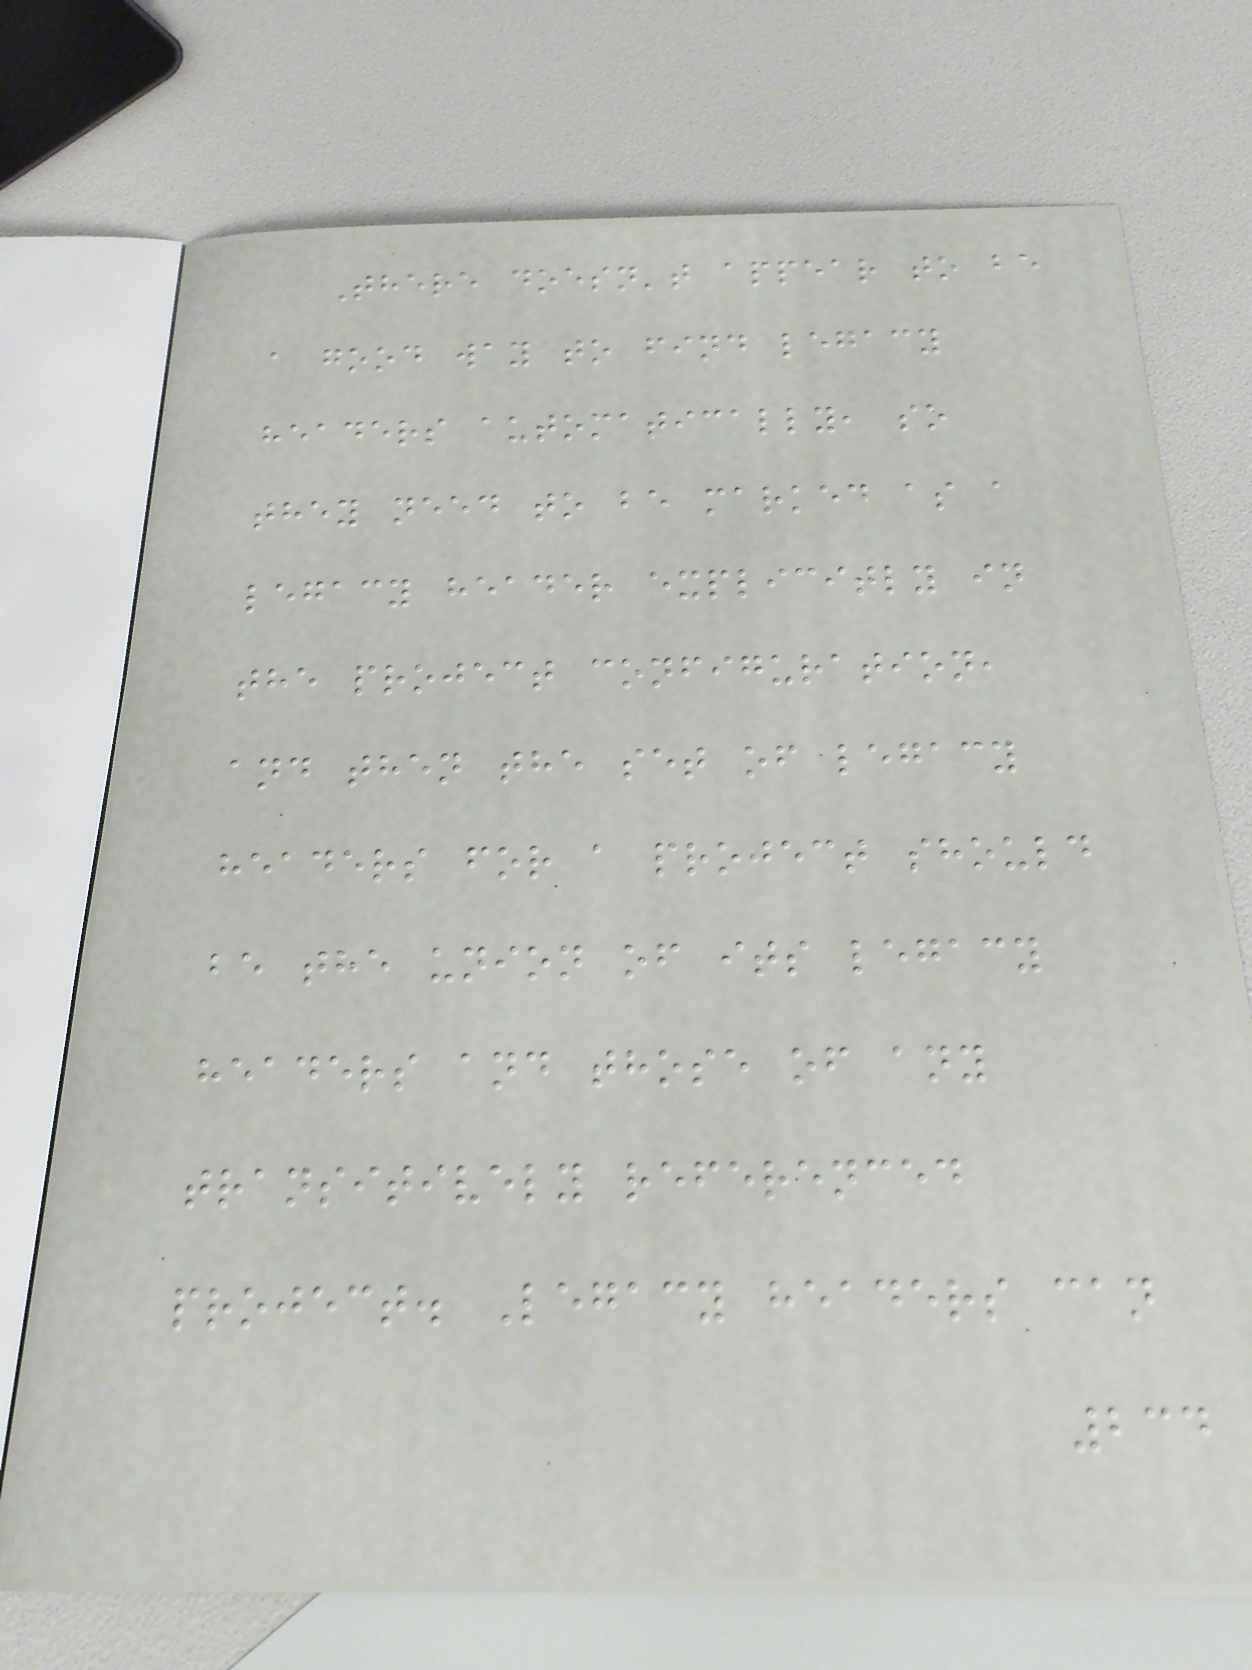There doesn't appear to be
a good way to find legacy
headers automatically, so
they need to be marked as a
legacy header explicitly in
the project configuration,
and then the set of legacy
headers for a project should
be the union of its legacy
headers and those of any
transitively referenced
project. Legacy headers can
234
